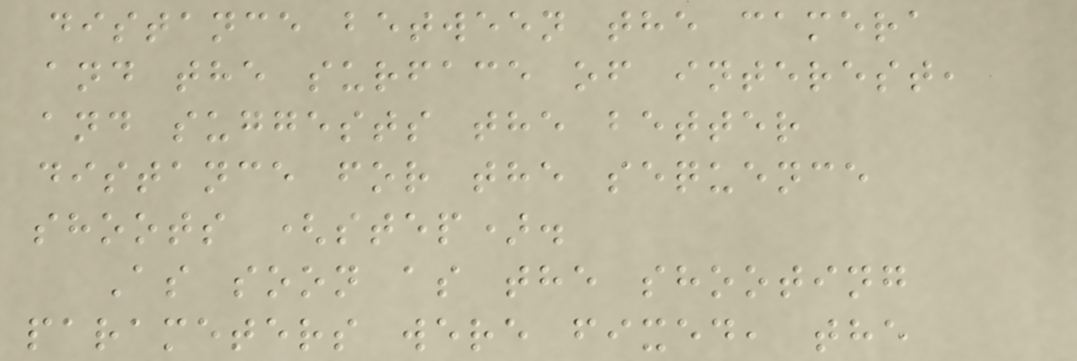distance between the camera
and the surface of interest,
and suggests the better
distance for the sequence
shoots (step).
As soon as the shooting
parameters were fixed, the
